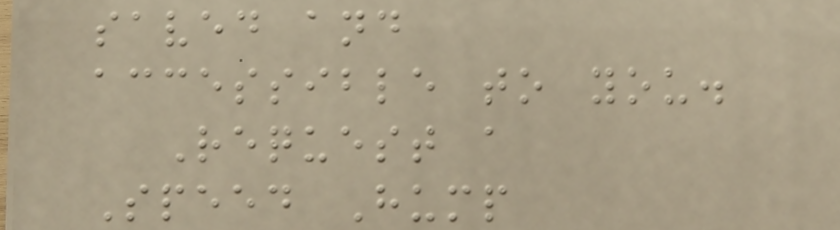saved and
accessible to you.
Request a
Speed Hump
